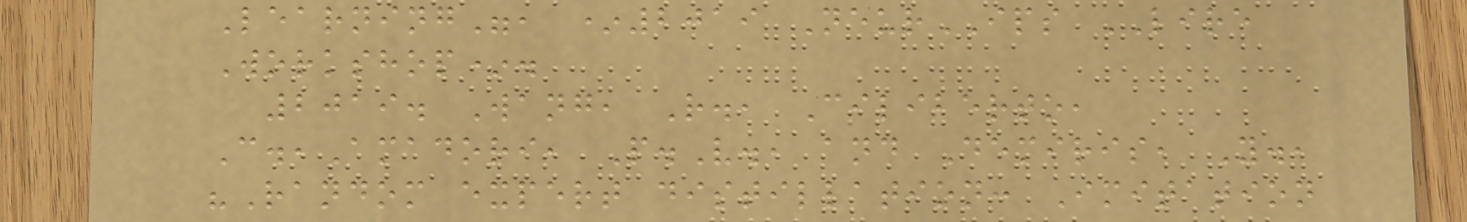Learning", *2019 NeurIPS LIRE
Workshop*.
2019. Wang, R., Ciliberto,
C.,Amadori, P.V., and Demiris, Y.,
"Random expert distillation: Imitation
